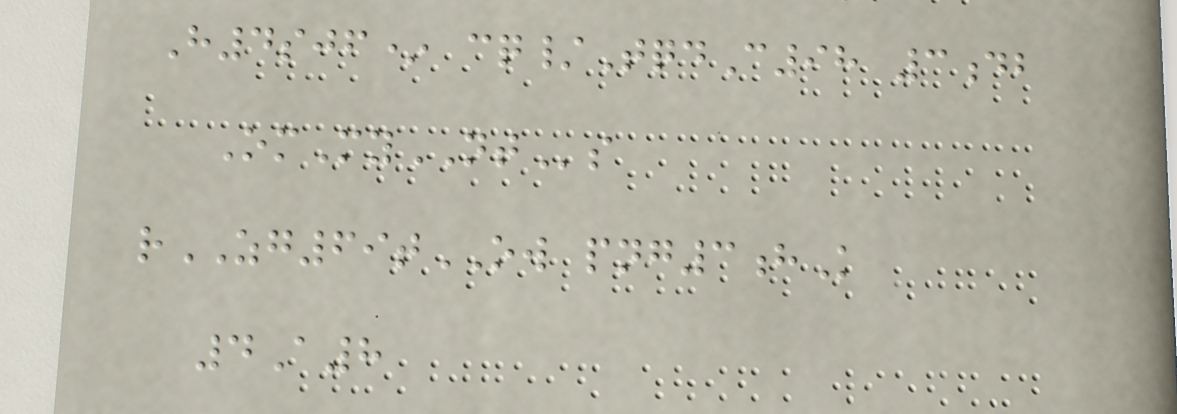H4sjf* cq/TqdC98 3db
OmMyNTs
rZG69tOW png3hK
4A8
